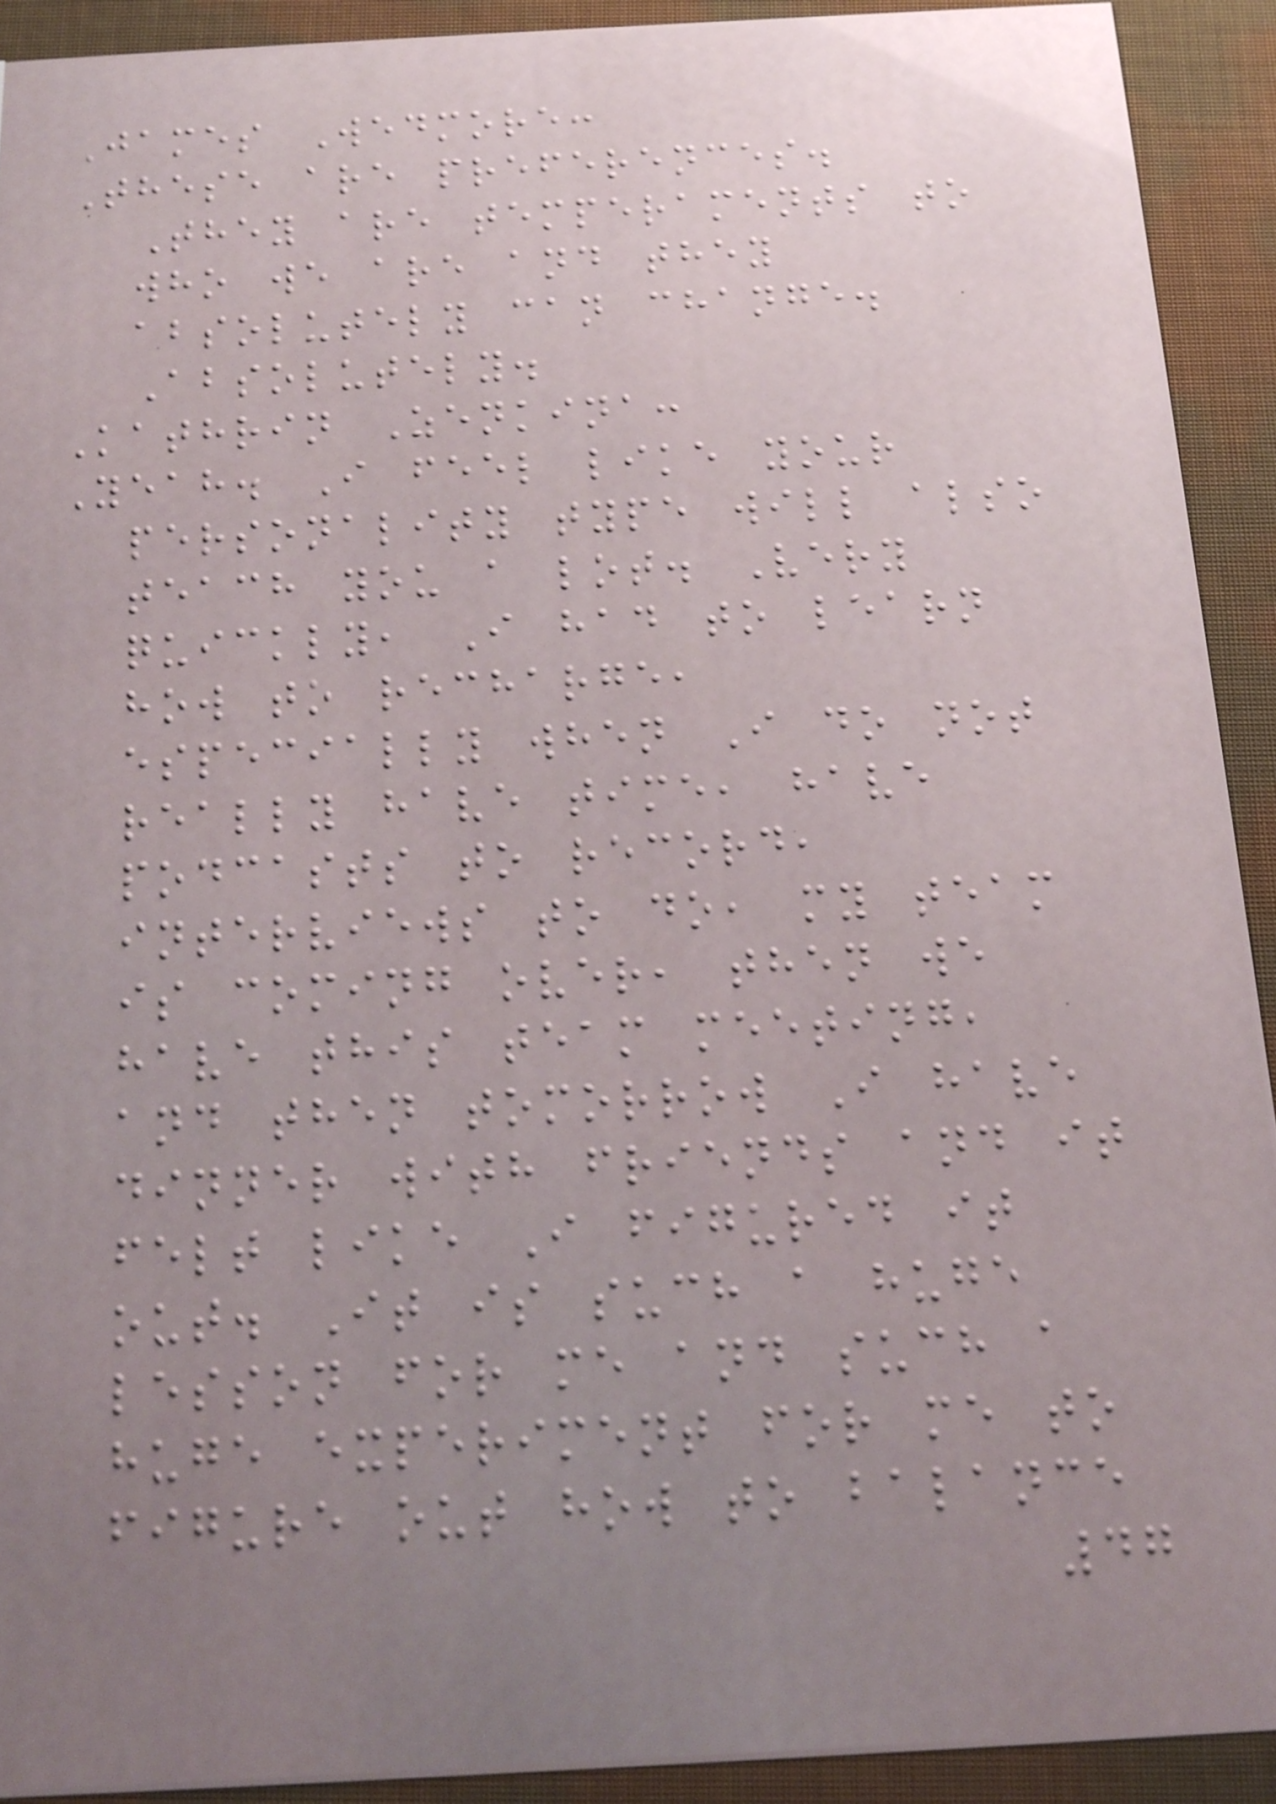James Wedmore:
These are preferences.
They are temperaments to
who we are and they
absolutely can change.
Absolutely.
Kathrin Zenkina:
Yeah. I feel like your
personality type will also
teach you a lot. Very
quickly, I had to learn
how to recharge,
especially when I do not
really have time, have
podcasts to record,
interviews to do, my team
is coming over, then we
have this team meeting,
and then tomorrow I have
dinner with friends and it
felt like I figured it
out. It is such a huge
lesson for me and such a
huge experiment for me to
figure out how to balance
47
